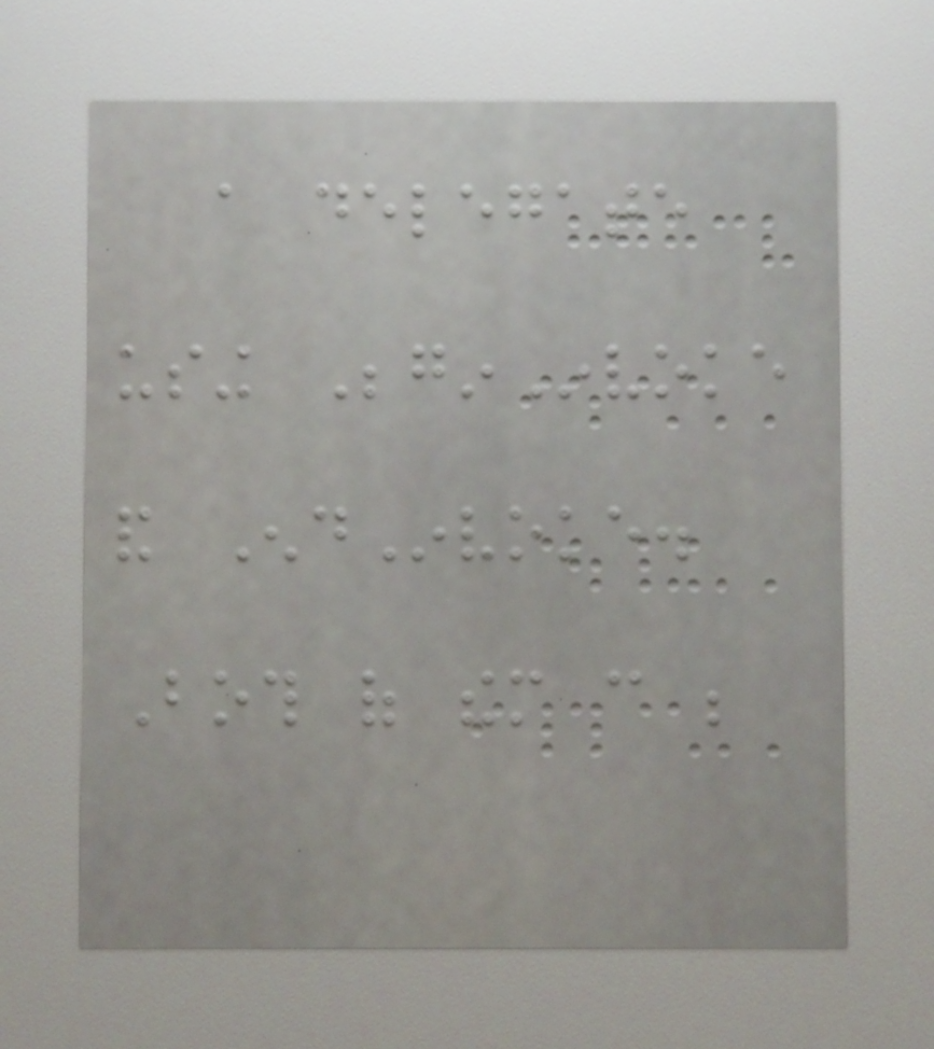a delegate
using BeginInvoke
and EndInvoke.
Both of them can be
